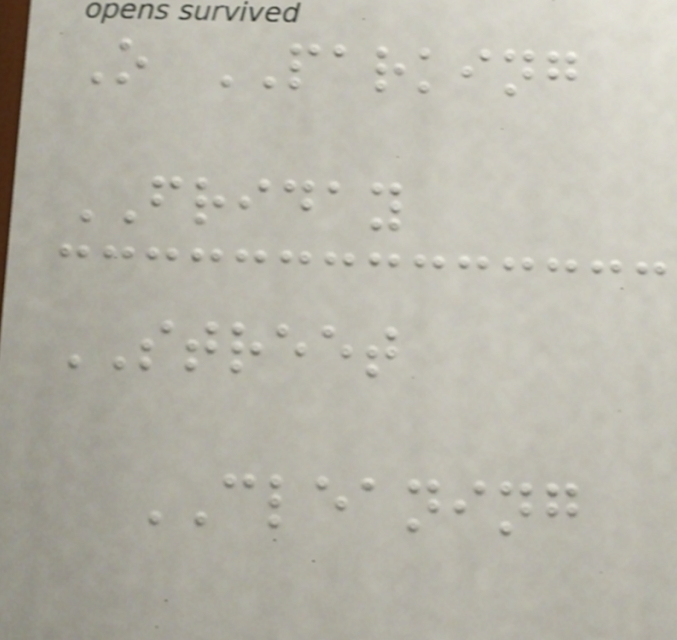O PARKING
FRIDAY
STREET
CLEANING
